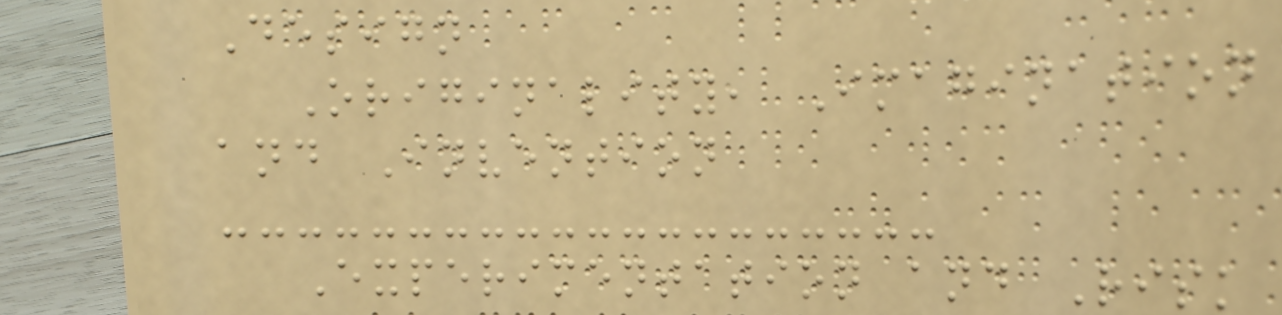Design
Originality, Imagination
and Invention
Experimentation and Risk
